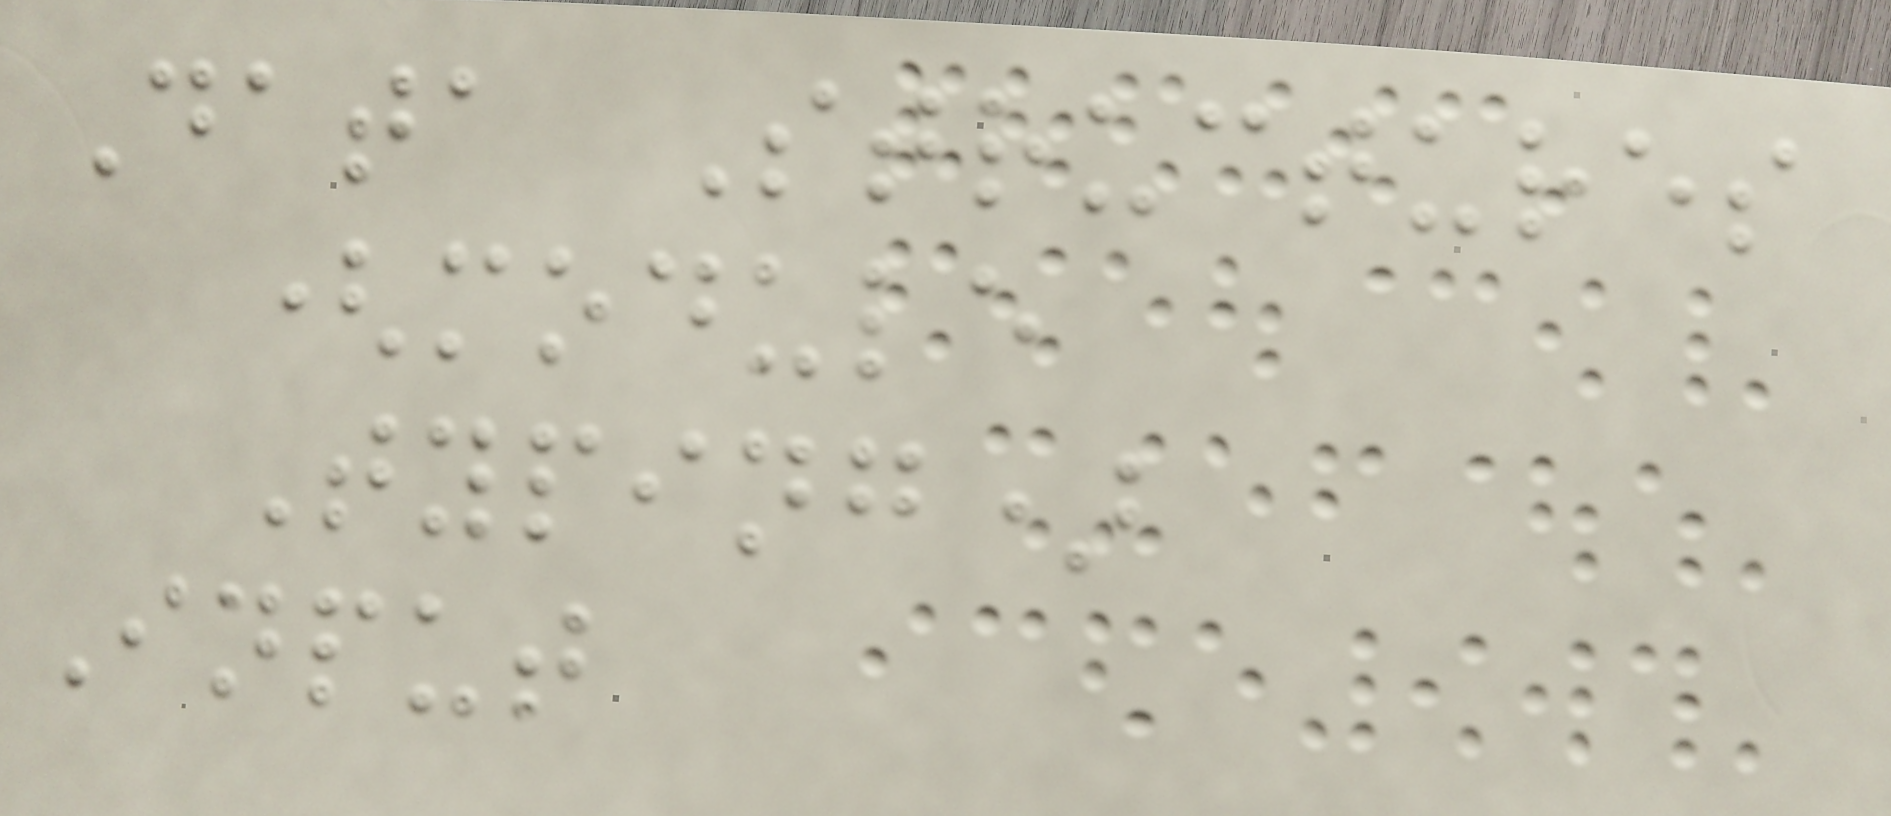Data Structures
(module
Typing)
Input
